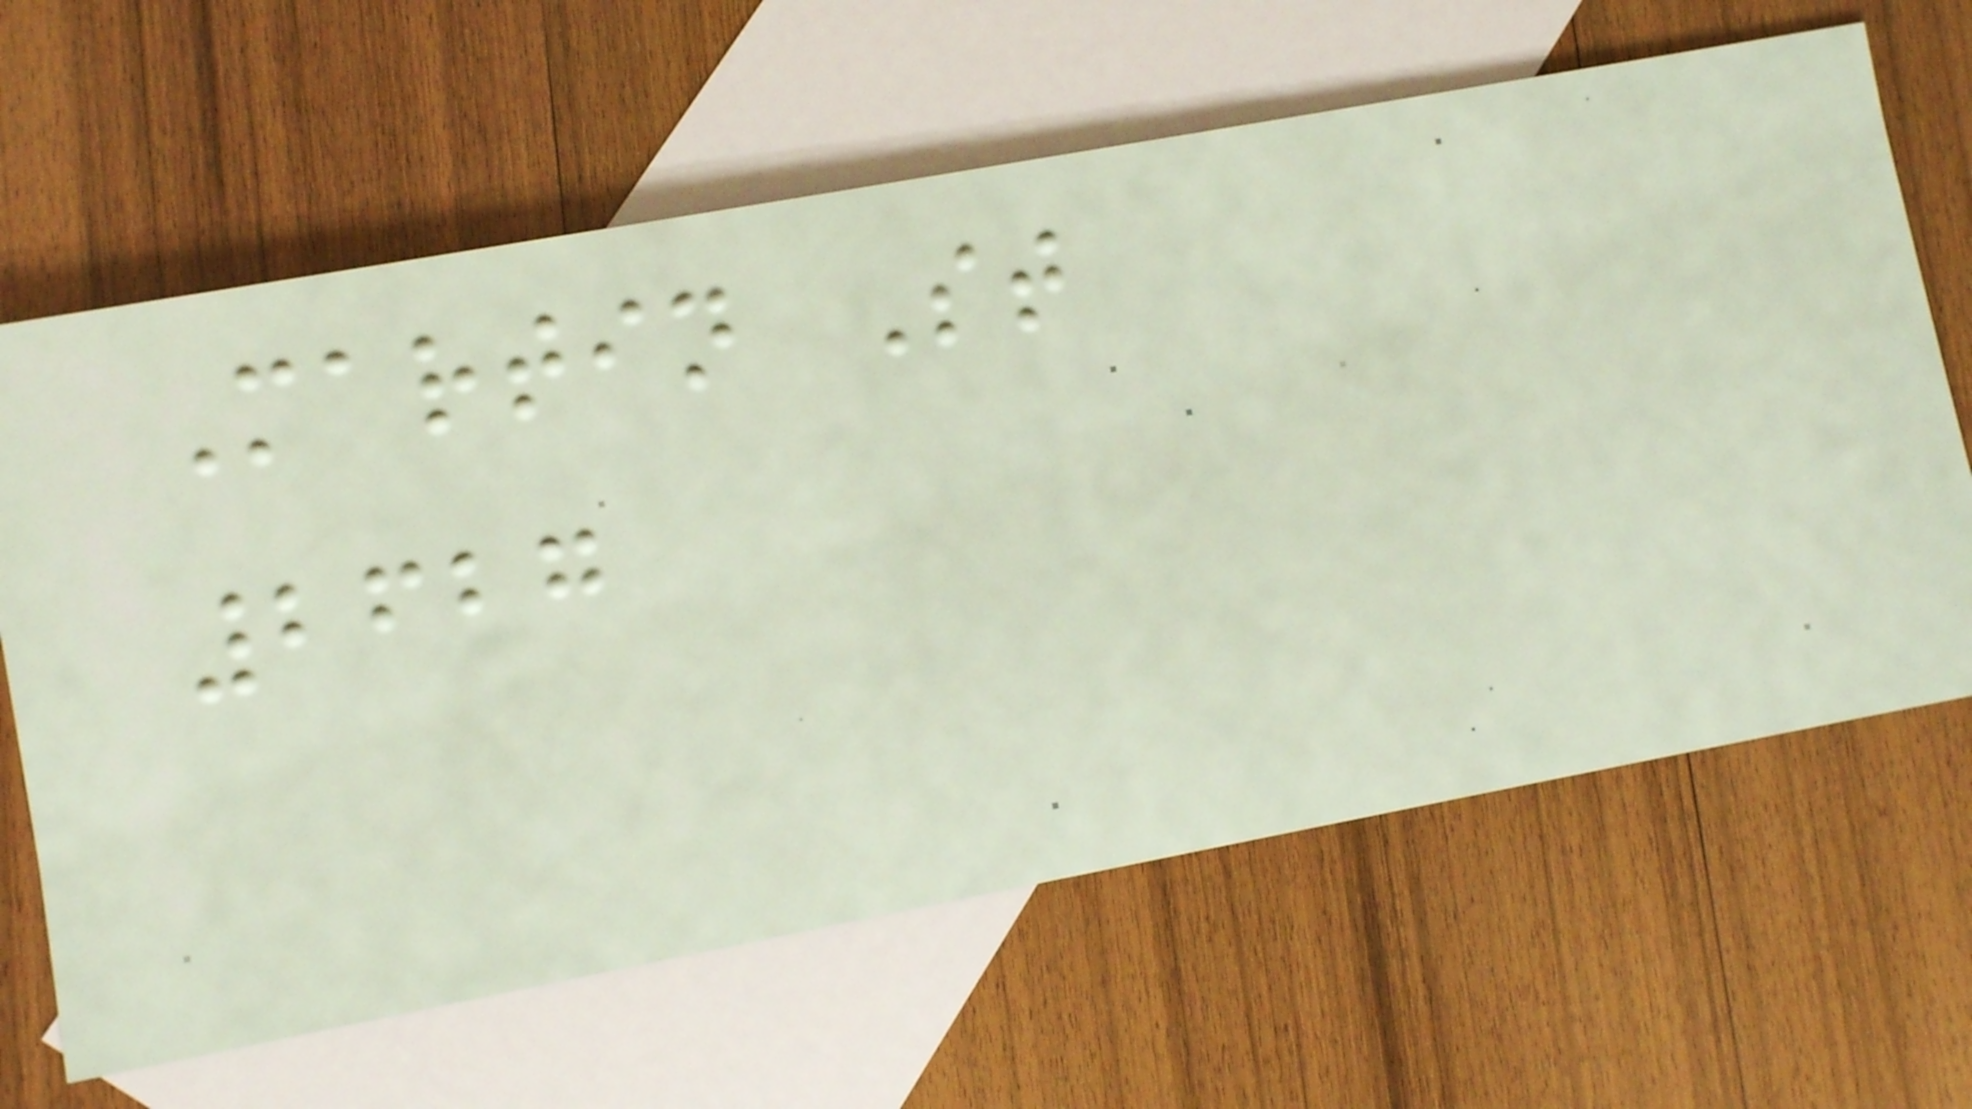Martin St
2627
